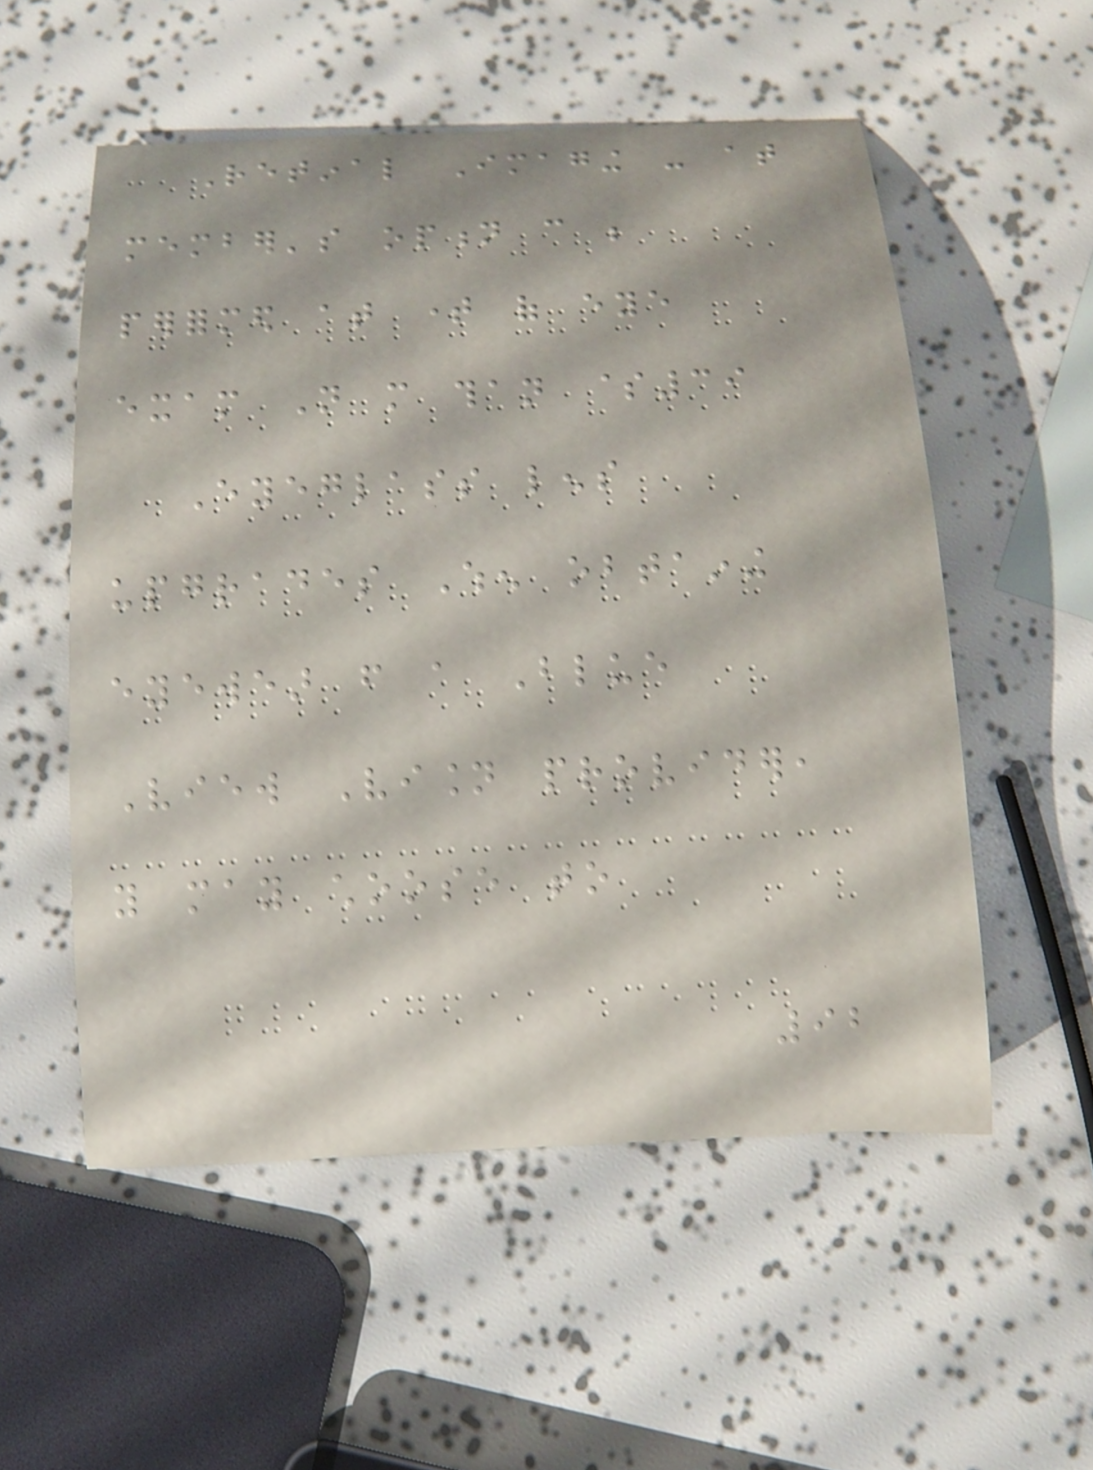Retinal Imaging - at
member's option can be
performed at time of eye
exam Not more than $39
Eyeglass lens
upgrades When obtaining
eyewear from a Blue
View Vision provider,
you may choose to
92
